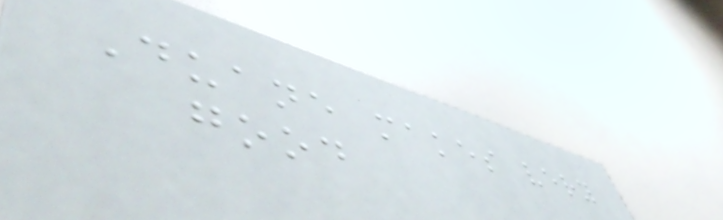Duane makes very
good
